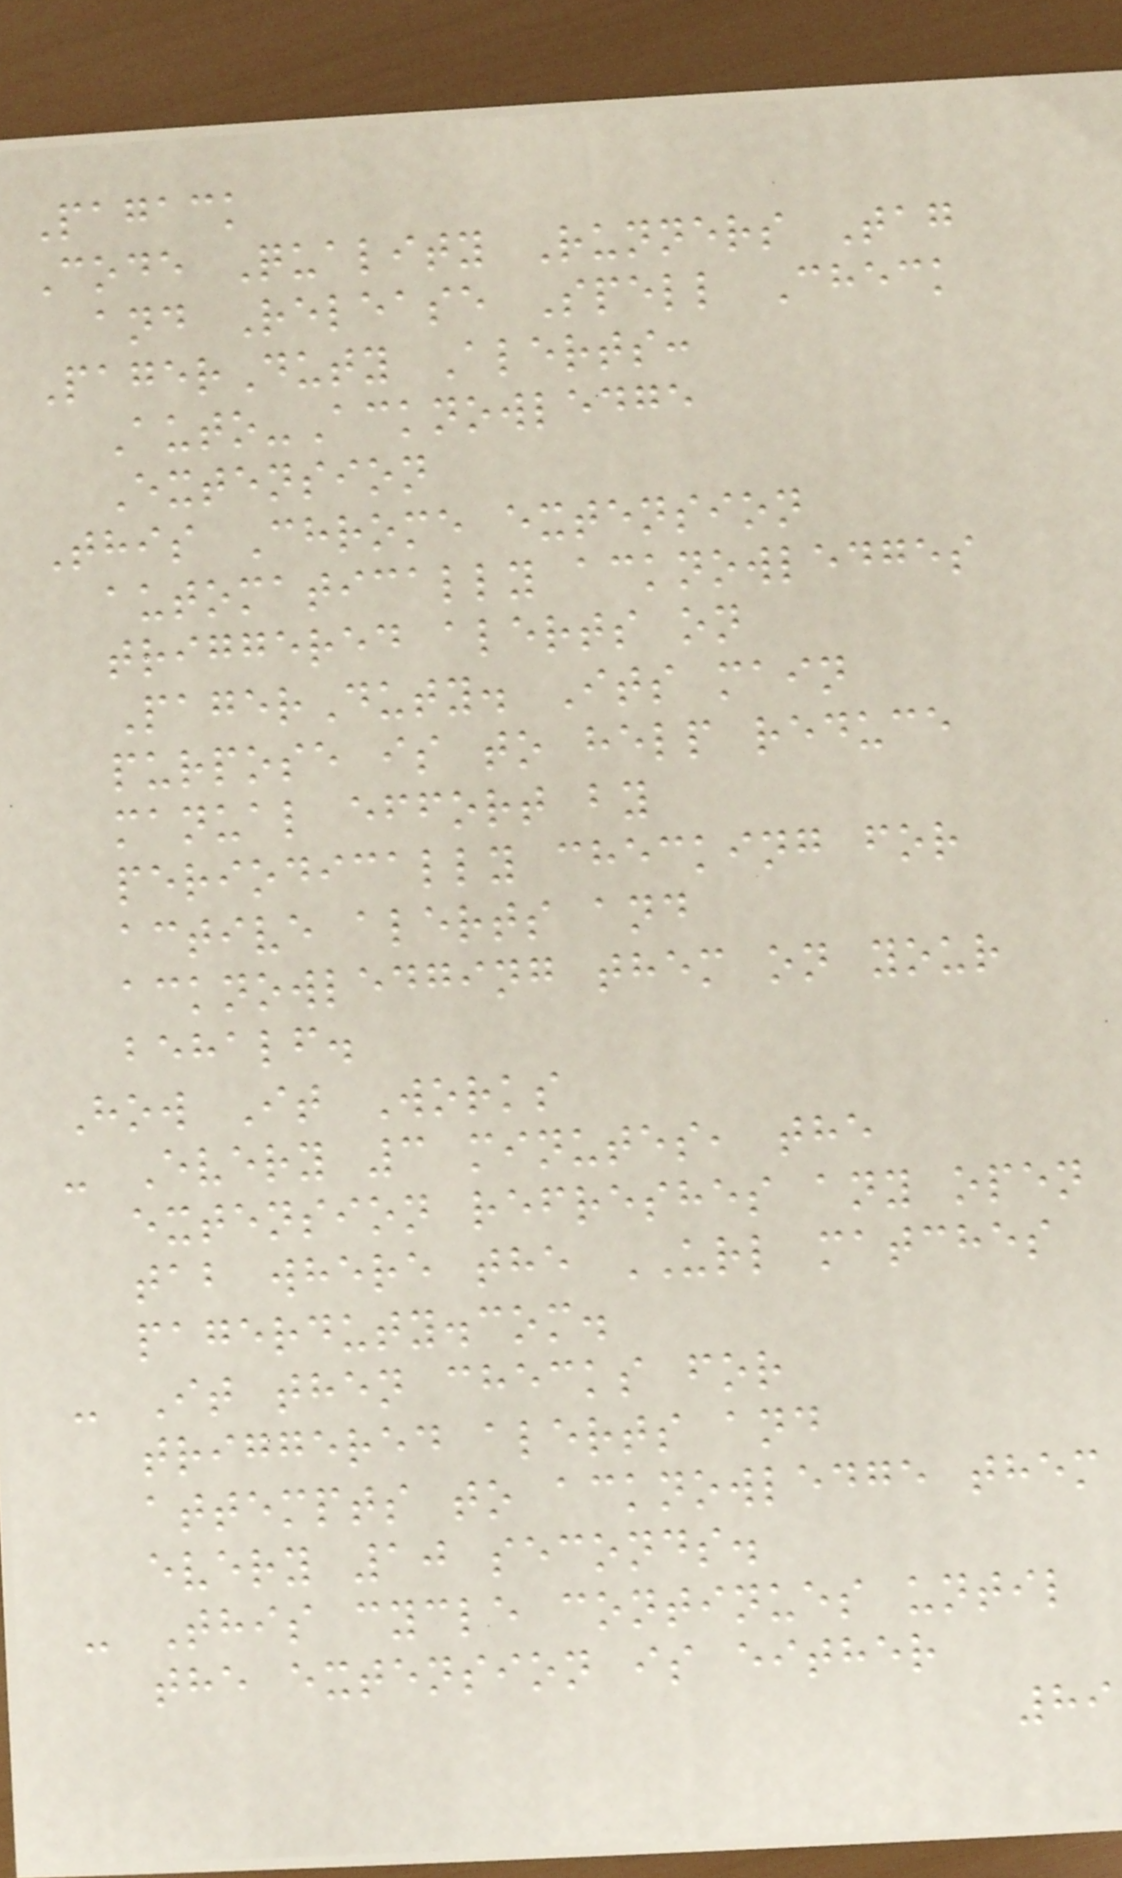Pagack
Code Quality Runners Tag
and Release Spell Check
PagerDuty Alerts:
Auto-Acknowledge
Extension
This Chrome extension
automatically acknowledges
triggered alerts on
PagerDuty. Its main
purpose is to help reduce
manual effort by
periodically checking for
active alerts and
acknowledging them on your
behalf.
How It Works
- Every 3 minutes, the
extension refreshes any open
tab where the URL matches
pagerduty.com.
- It then checks for
triggered alerts and
attempts to acknowledge them
every 10 seconds.
- This cycle continues until
the extension is either
89
